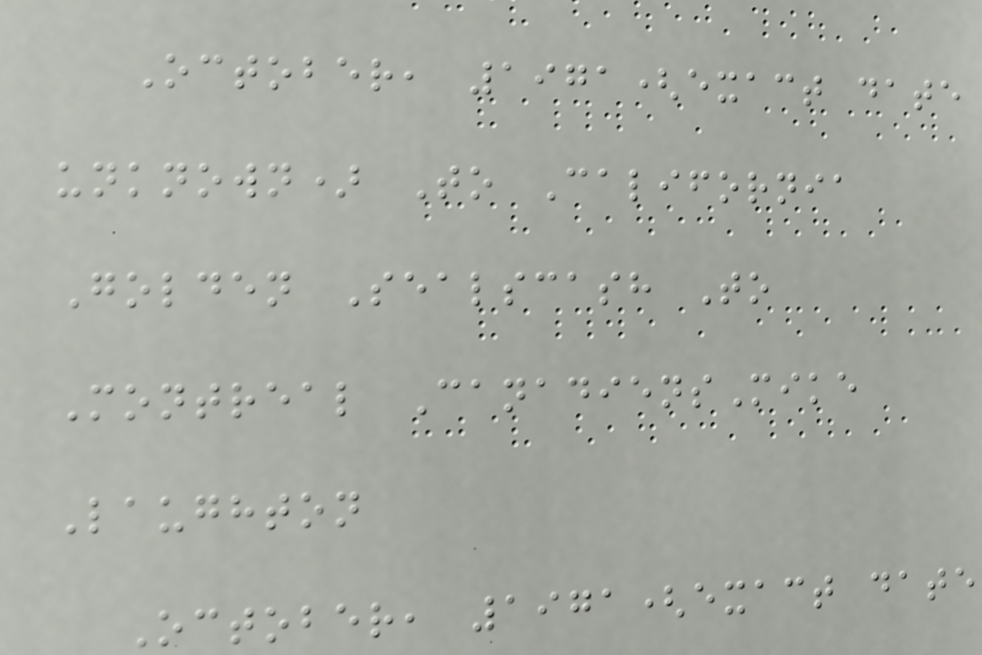October, 1971(exact date
unknown) To California
Golden Sealscash To
Montreal CanadiensMike
Laughton
October, 1971(exact date
